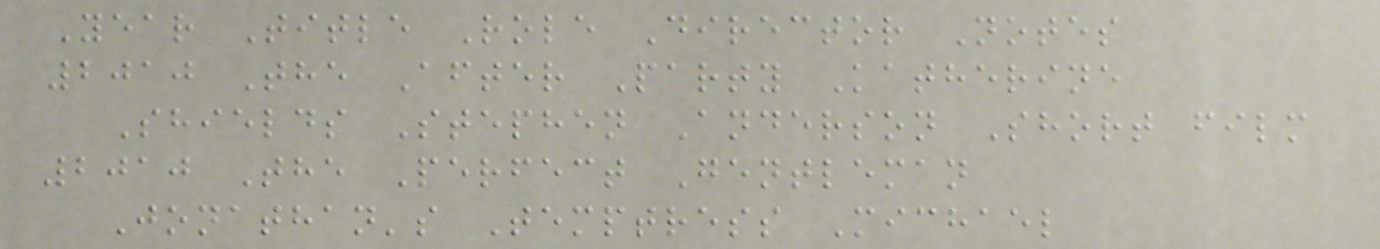Year Title Role Director Notes
2010 The After Party Katherine
Shields Stephen Anderson Short film
2010 The Perfect Gentleman
Jonathan's Temptress Michael
